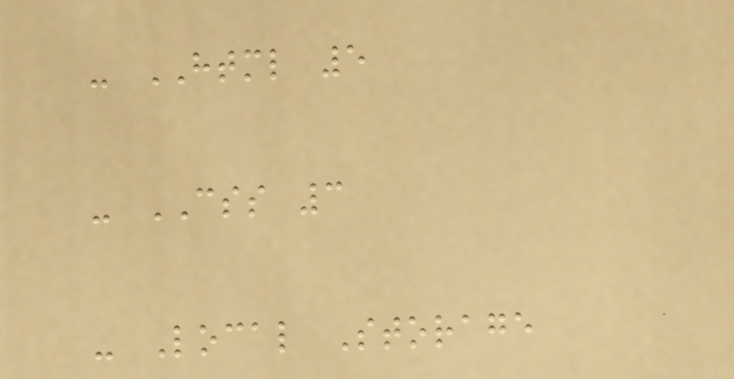- HTML 5
- CSS 3
- Local Storage
